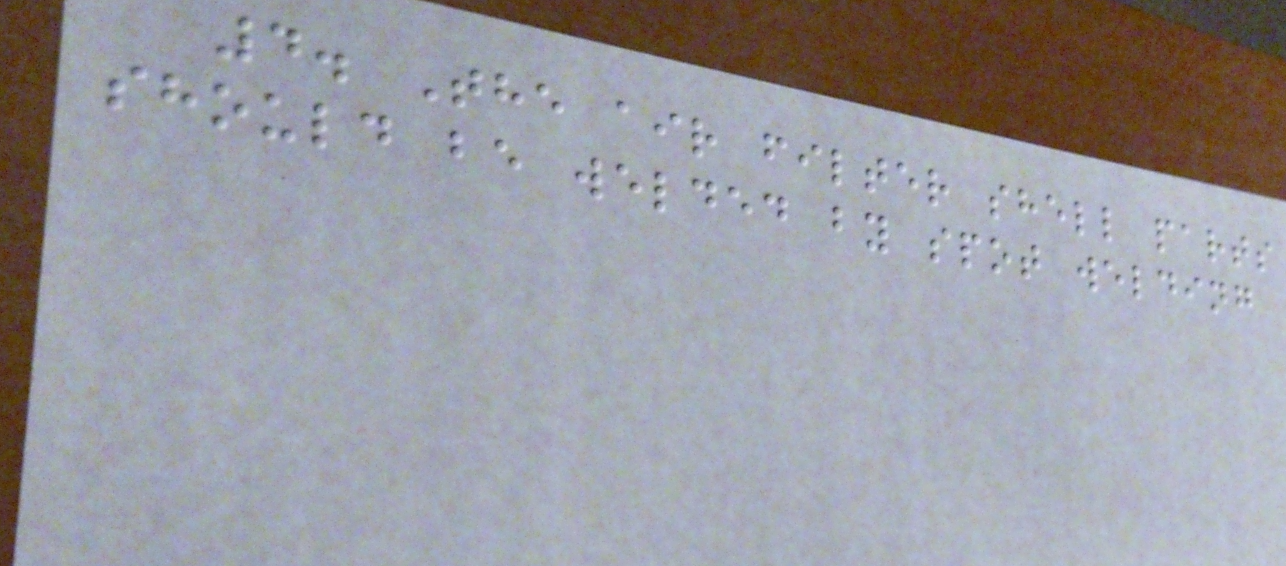4. The air filter shell parts
should be welded by spot welding
